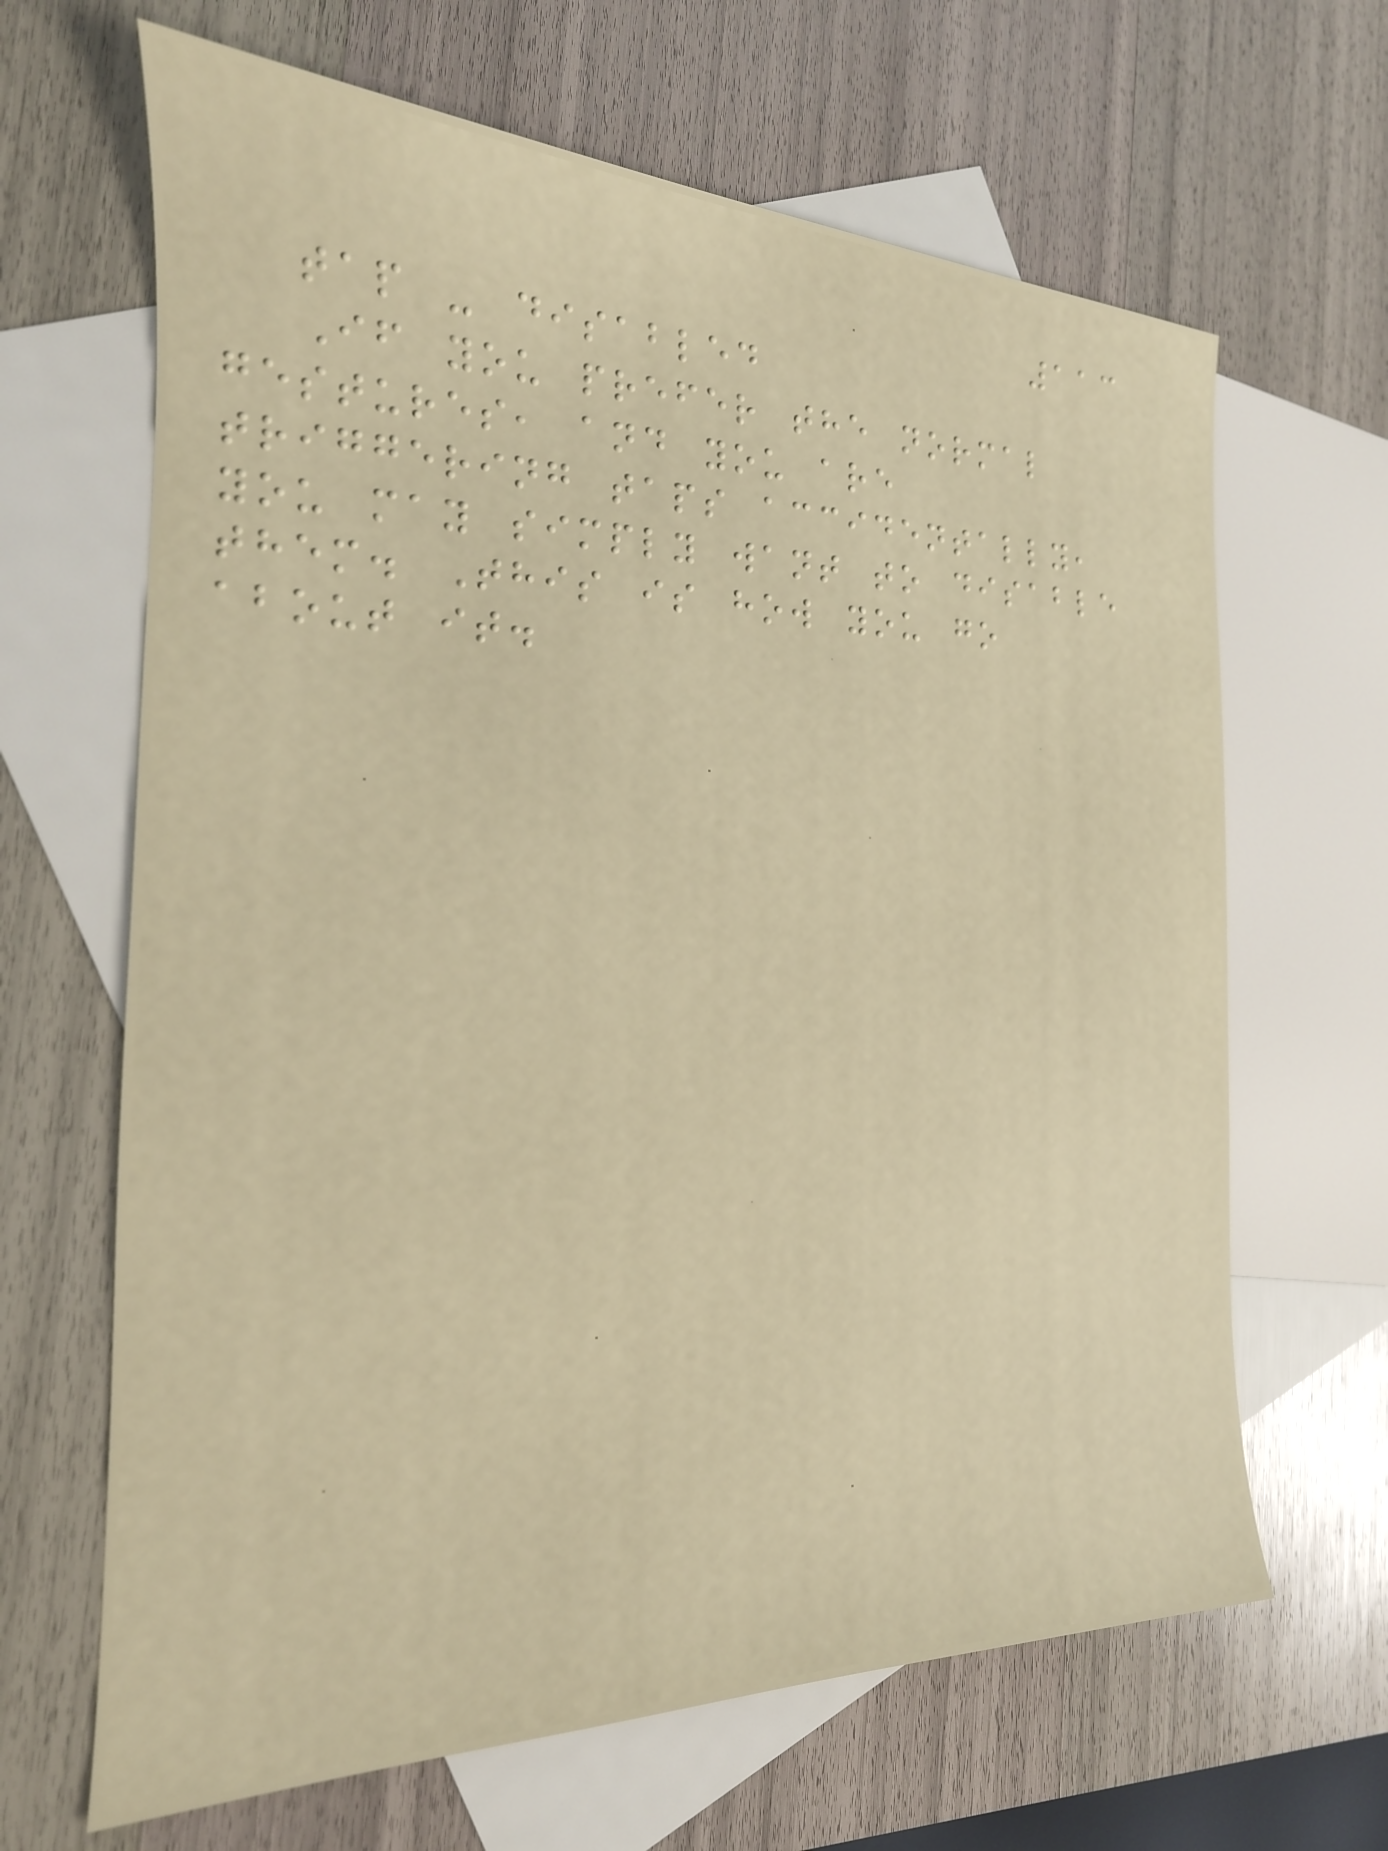113
tap - disabled
If you prefer the normal
gestures, and you are
triggering taps accidentally,
you may simply want to disable
them. This is how you go
about it.
